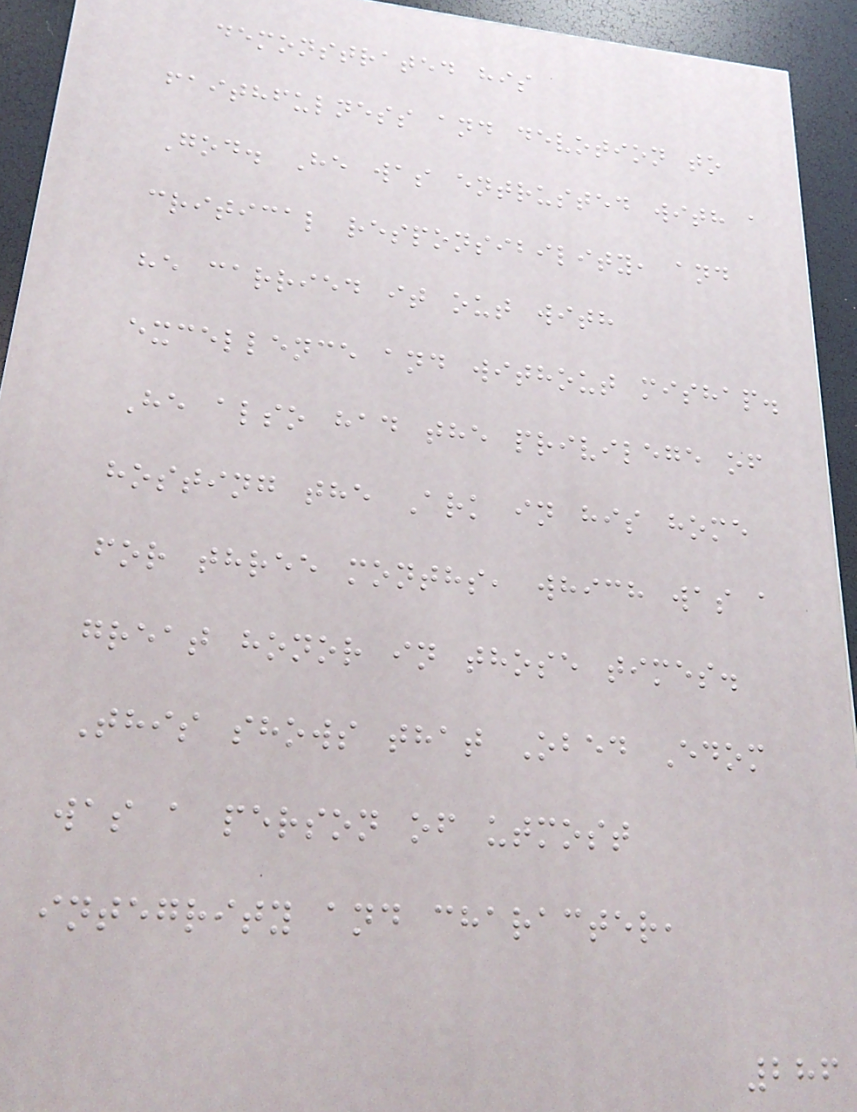demonstrated his
faithfulness and devotion to
God. He was entrusted with a
critical responsibility, and
he carried it out with
excellence and without mishap.
He also had the privilege of
hosting the Ark in his home
for three months, which was a
great honor in those times.
This shows that Obed Edom
was a person of utmost
integrity and character,
286
